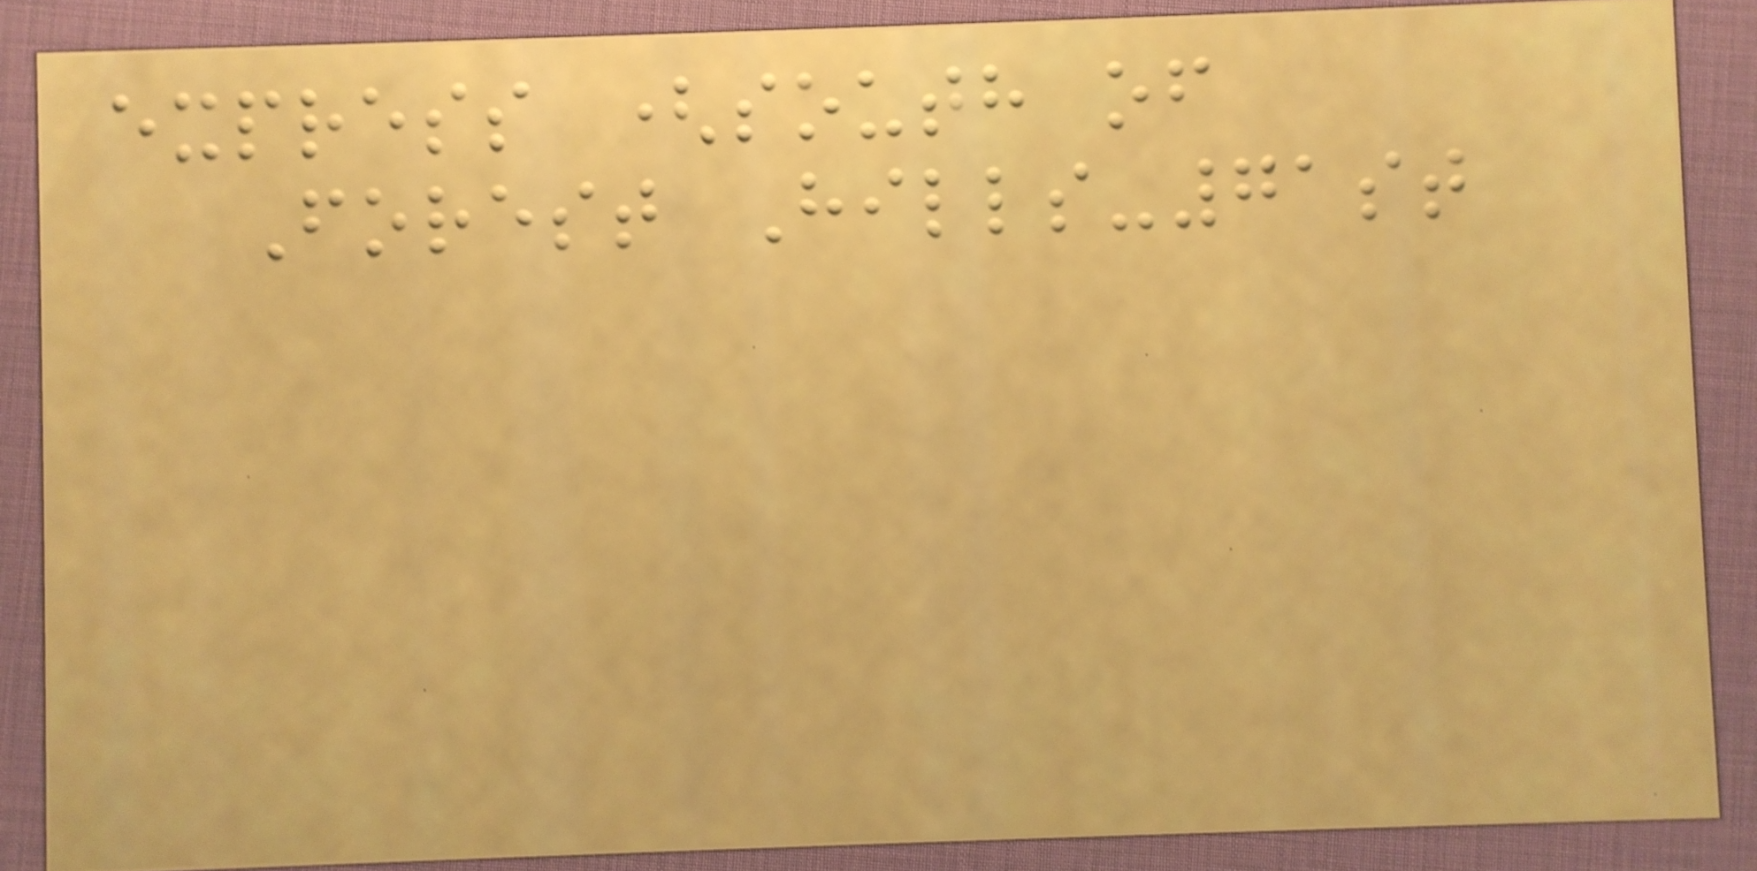express (south of
Forest Hills-71st
